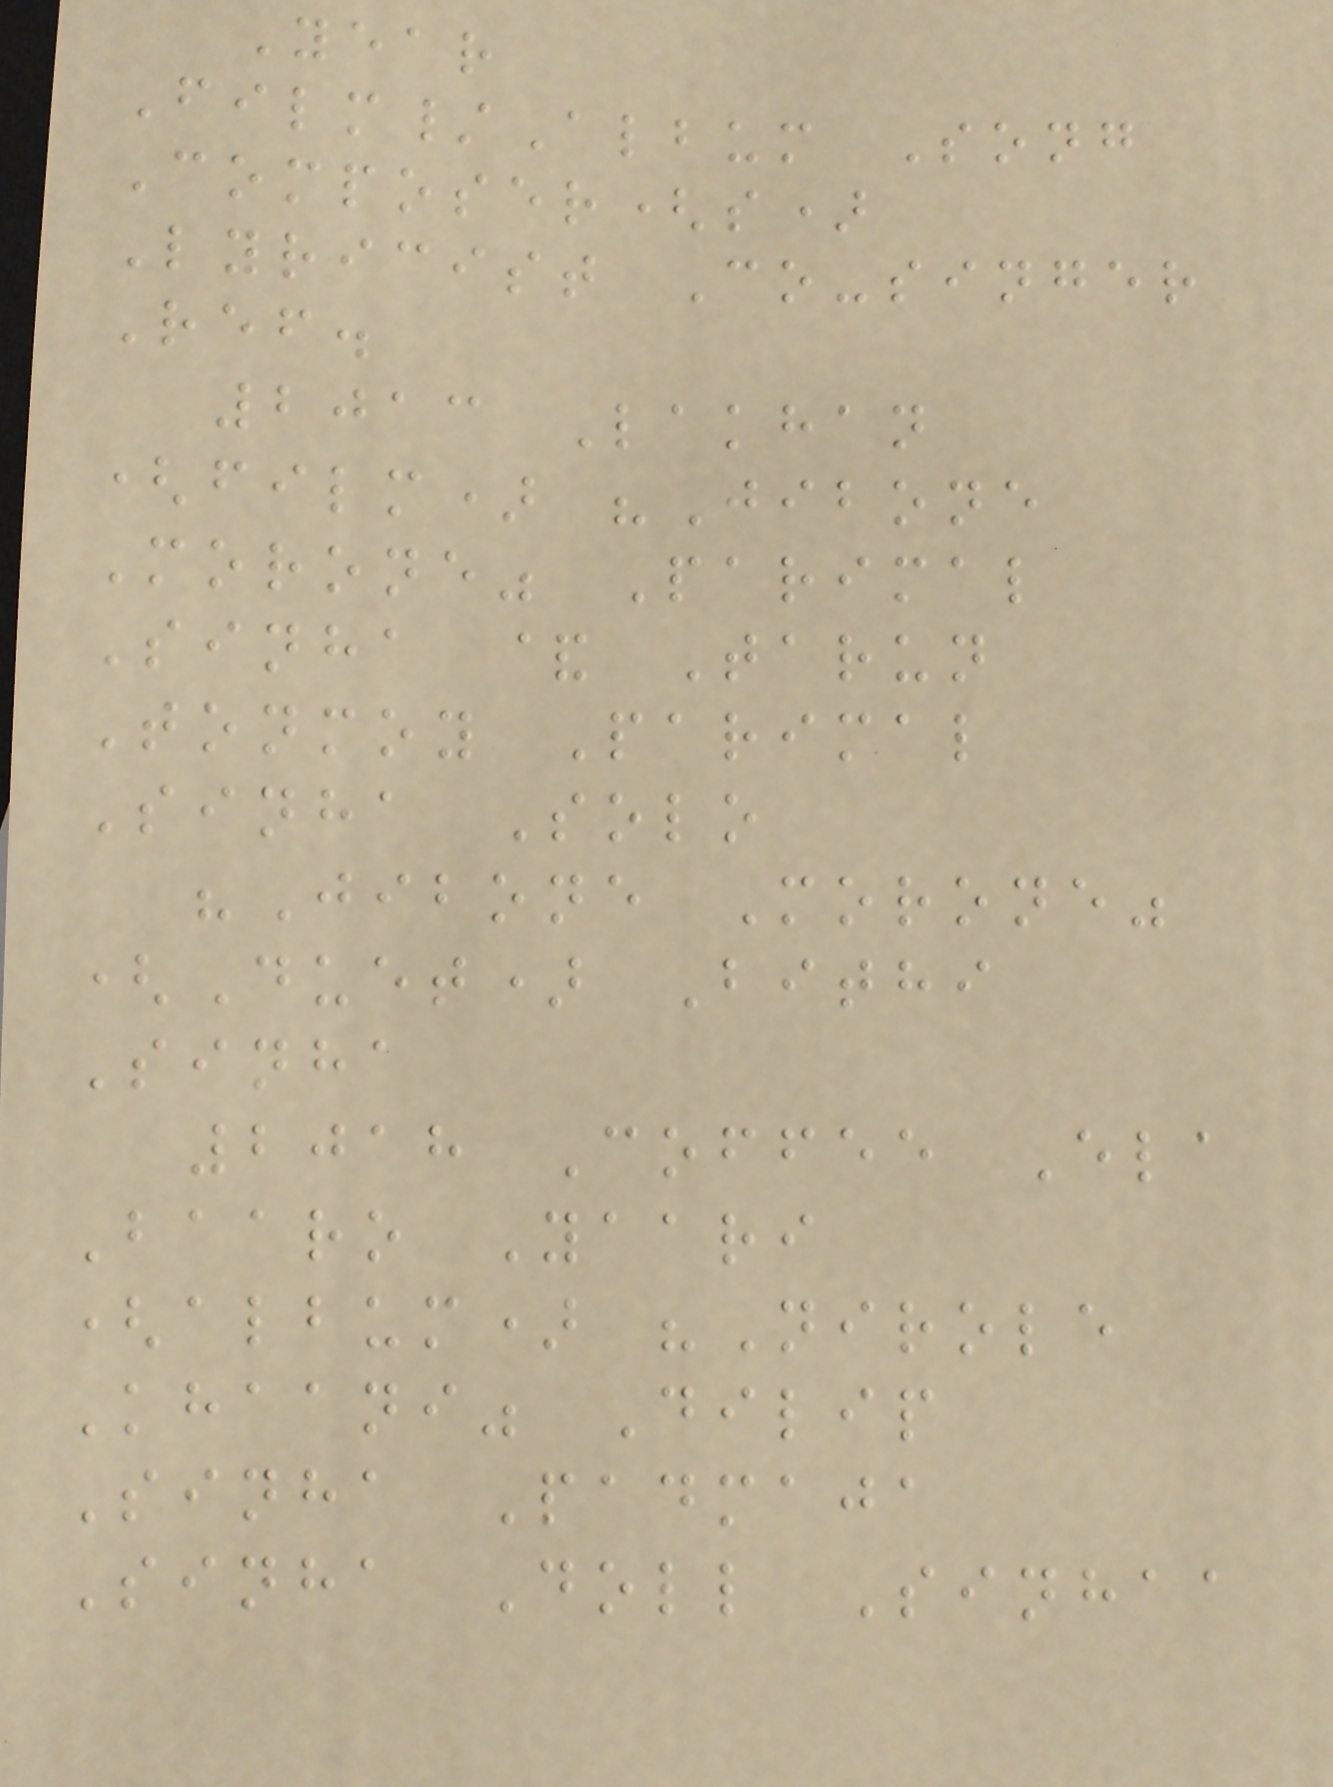Year
Film/Album Song
Composer(s)
Lyricist Co-singer
Ref.
2013 Lakhan
(film) "Jibone
Morone" Parimal
Sinha & Tarun
Tonmoy Parimal
Sinha Solo
"Jibone Morone"
(Duet) Bithi
Sinha
2018 Coffee Ela
Baaro Yaari
(album) "Nirole
Khaani" Dilip
Sinha Padmaja
Sinha Doll Sinhaa
